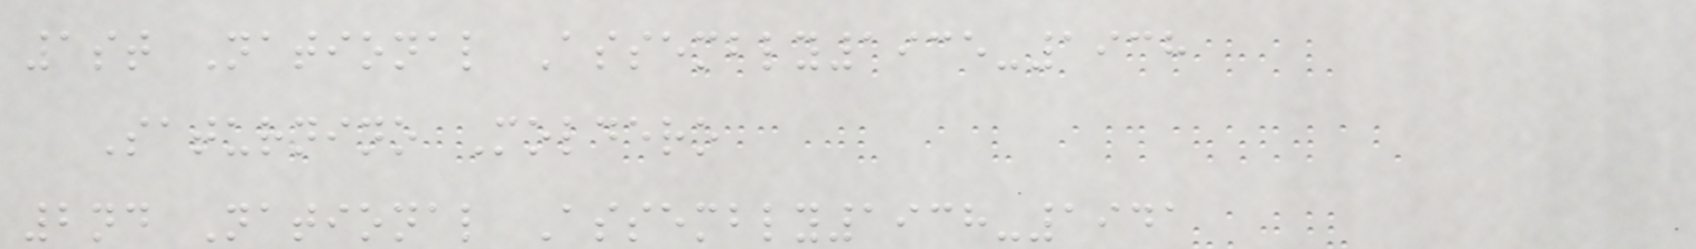1st National Assembly1935-1938
Saturnino Moldero
2nd National Assembly1938-1941
